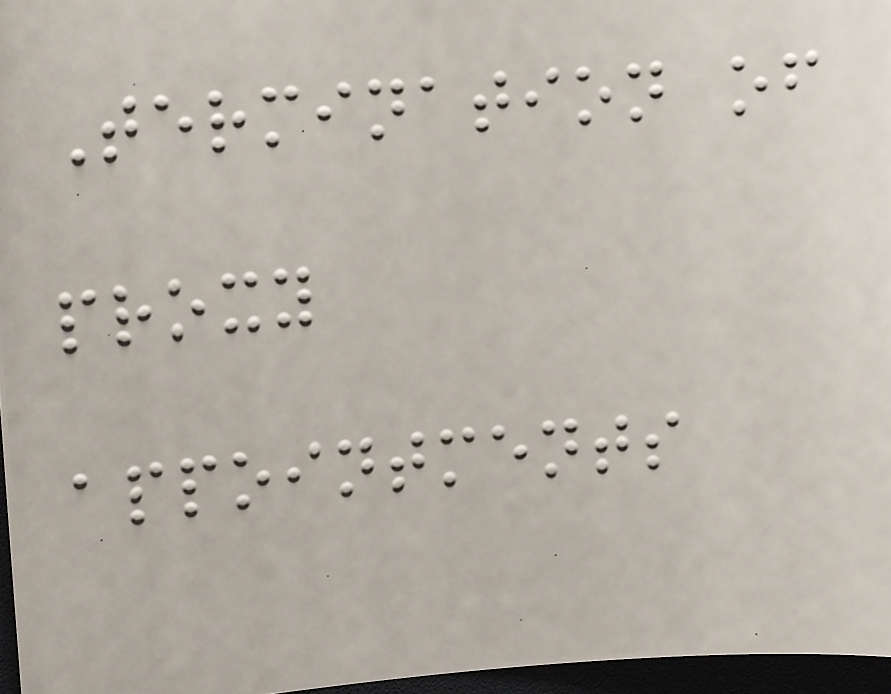Termination of
proxy
appointments
